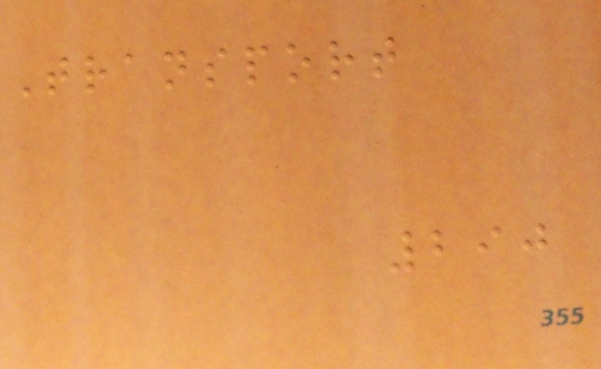Transport
290
